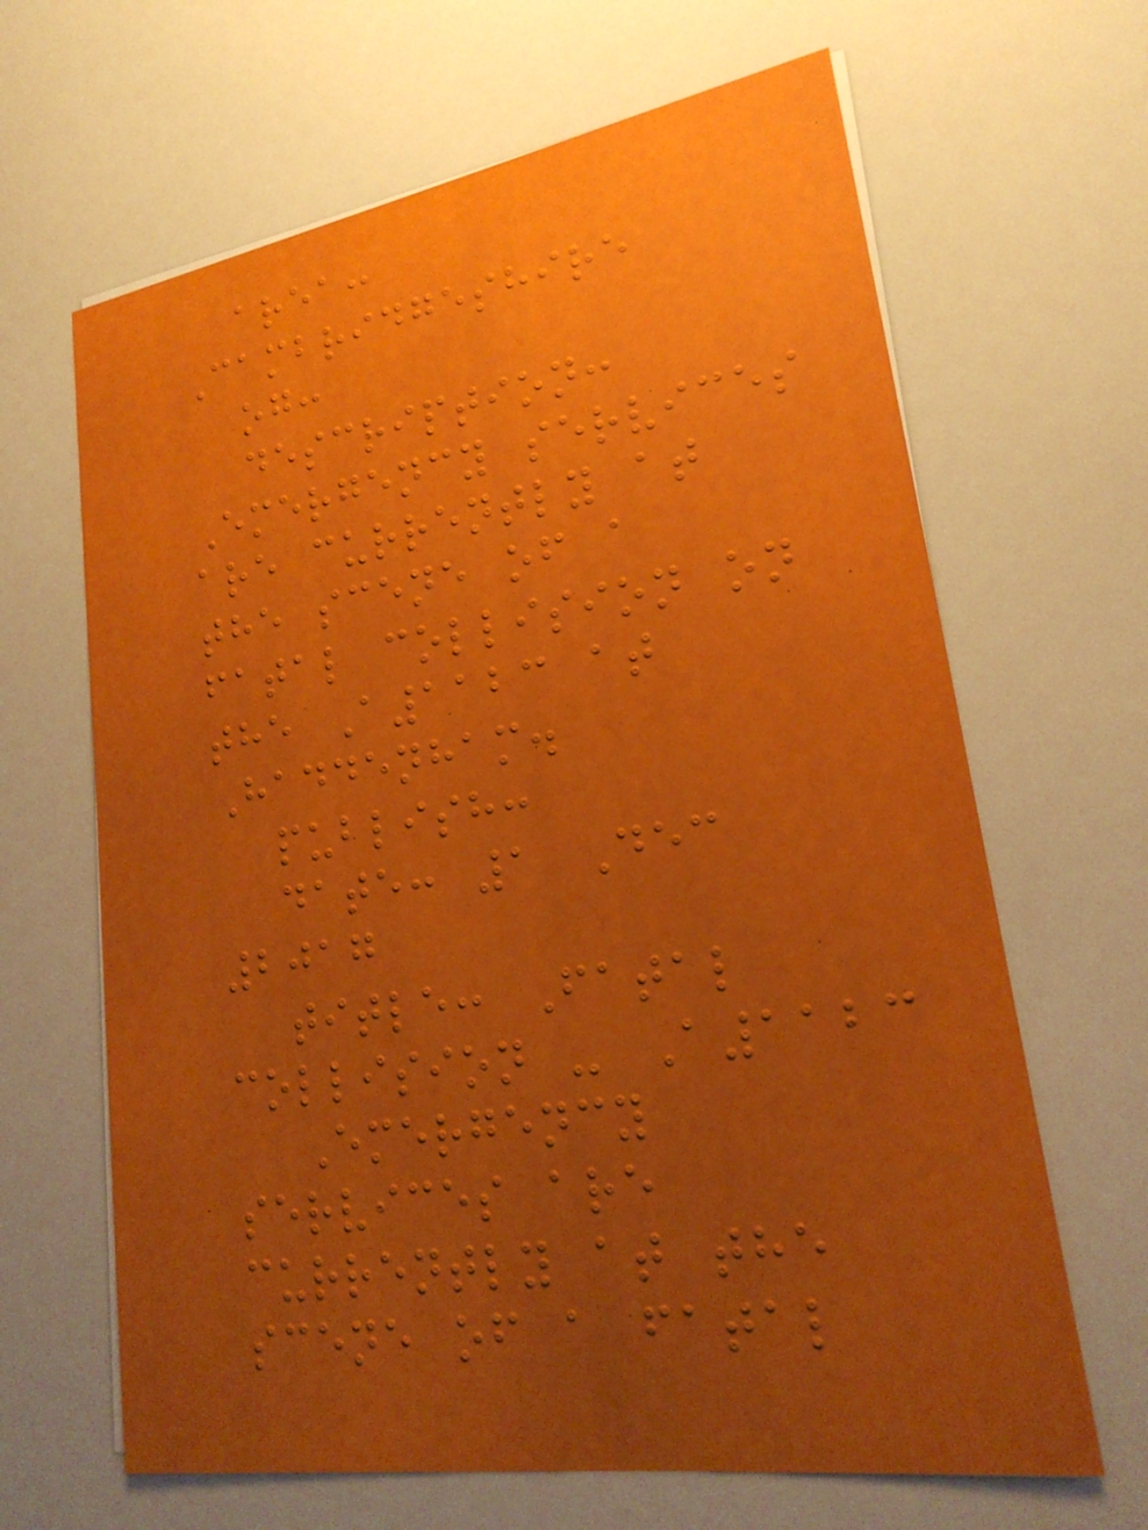area:
Cambridgeshire
og:
description:
Emergency services
are currently at
the scene of a
fatal collision on
the A1123 at
Haddenham.
publish:
date: 1 Dec
2017
title: Fatal
collision - A1123
Emergency
services are
currently at the
scene of a fatal
